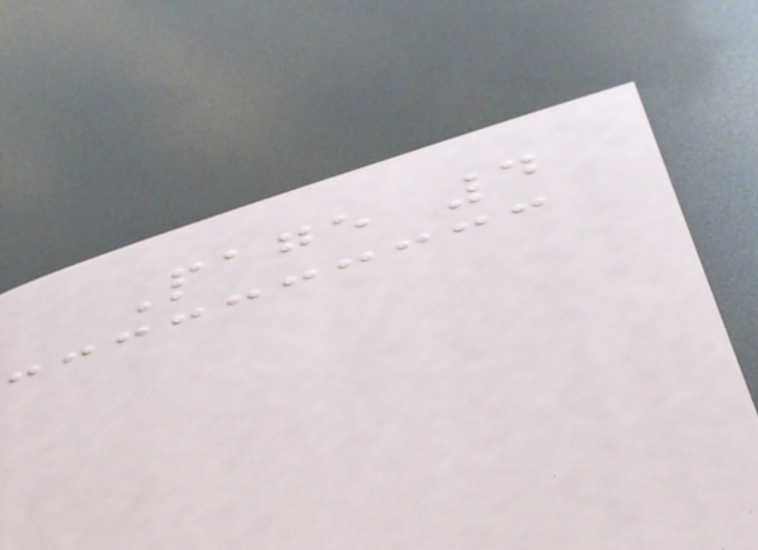Page 4
